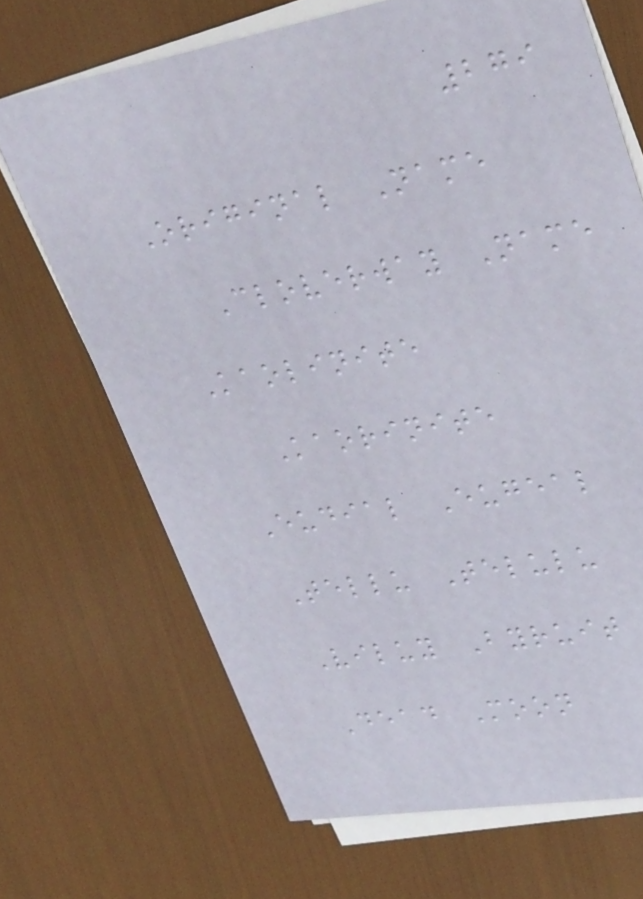279
Original Name
Cloverway Name
Kaolinite
Kaorinite
Eudial Eugeal
Tellu Telulu
Viluy Byruit
Dead Moon
